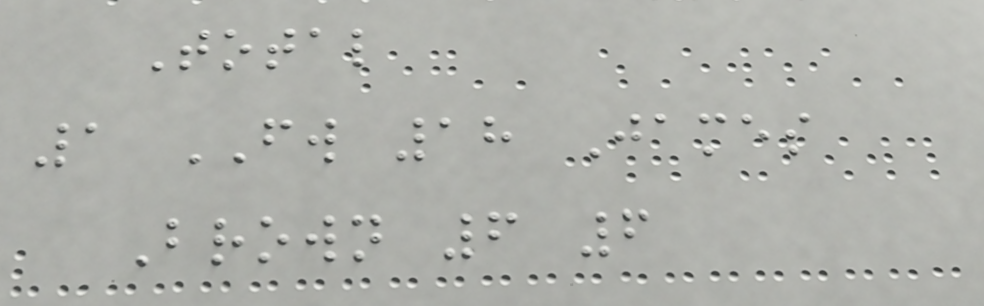Total
1 FW 18 James
Brown 6 6
